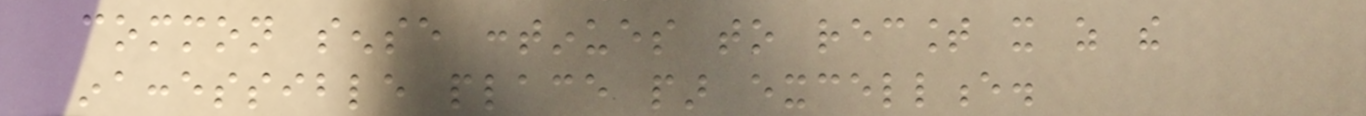common sense continues to recount it as the
inaccessible place par excellence.
